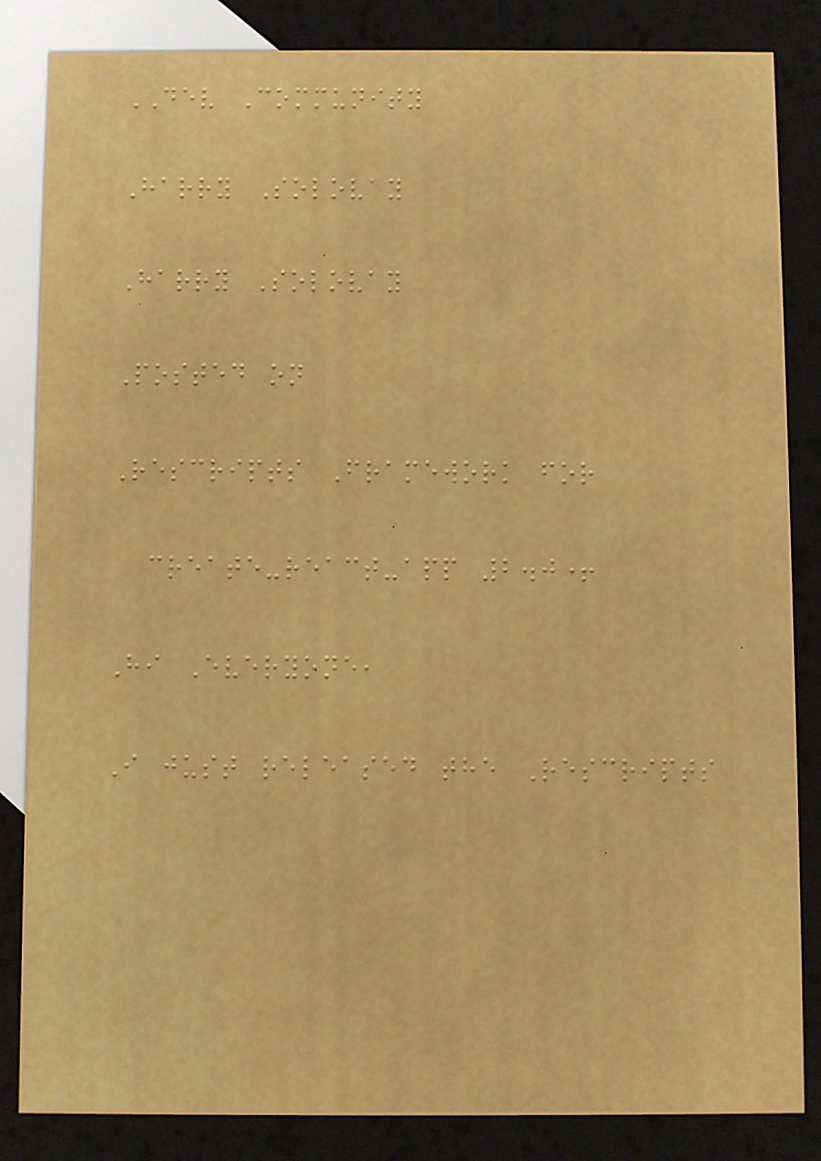DEV Community
Harry Solovay
Harry Solovay
Posted on
Rescripts Framework for
create-react-app 2.0+
Hi Everyone,
I just released the Rescripts
